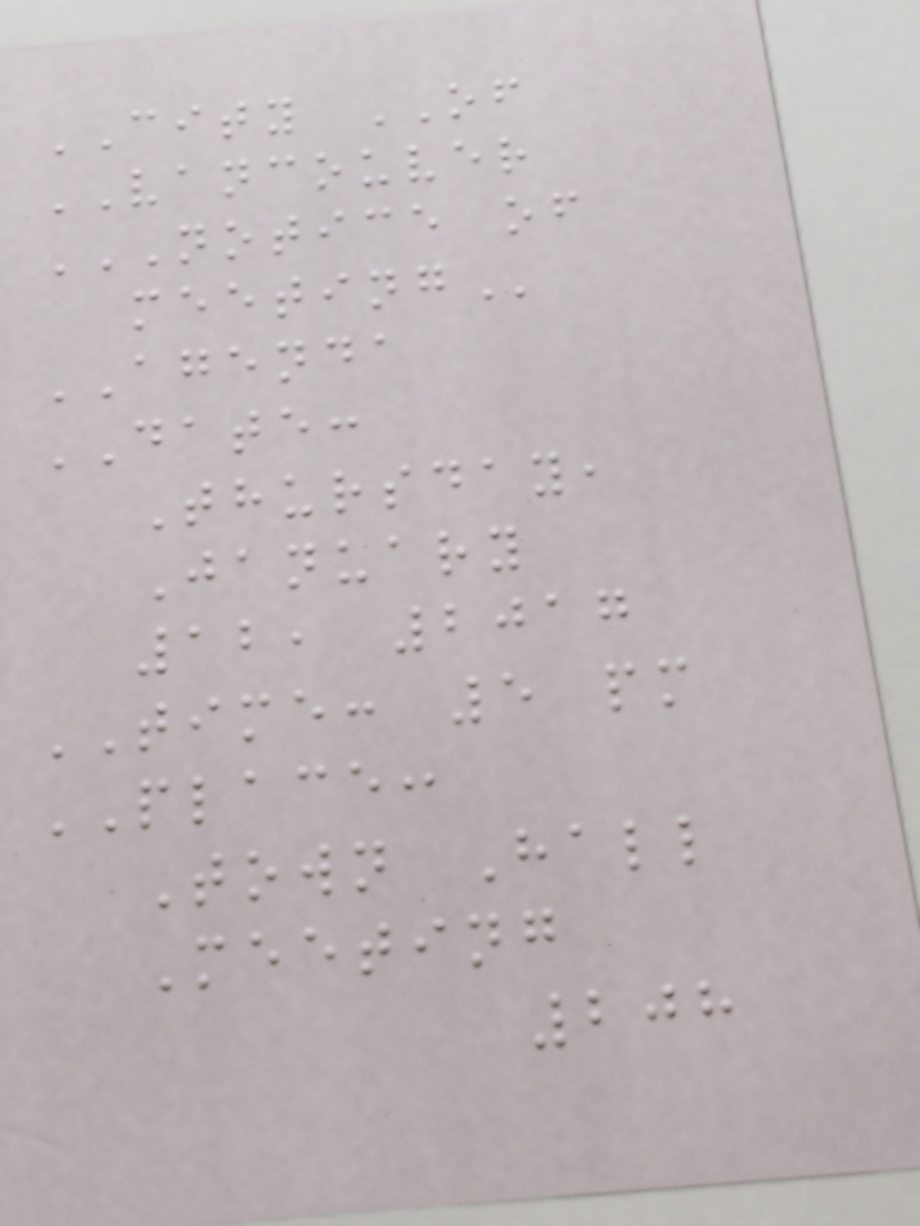CITY OF
VANCOUVER
NOTICE OF
MEETING
AGENDA
DATE:
Thursday,
January
12, 2017
TIME: 5 pm
PLACE:
Town Hall
Meeting
208
